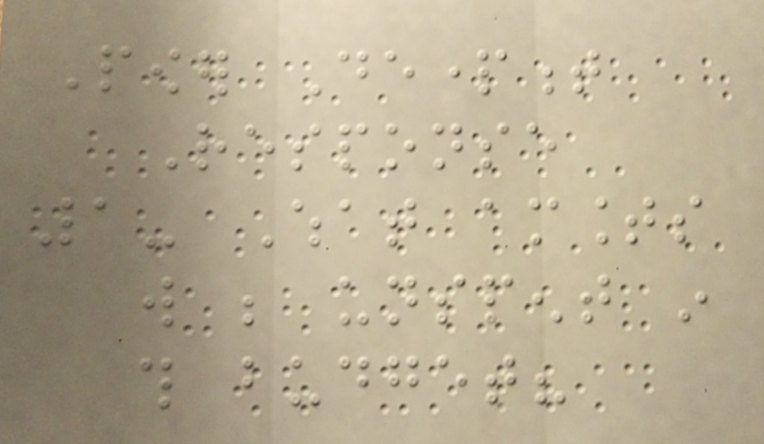Power Department
Response
1- What amounts
will be unspent in
this budget?
